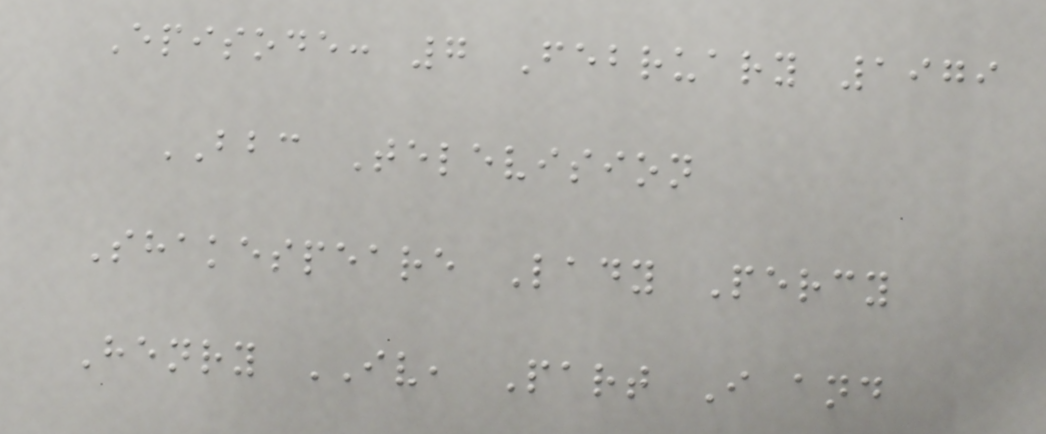Episode: 7 February 1979
BBC Television
Shakespeare Lady Percy
Henry IV, Part I and
